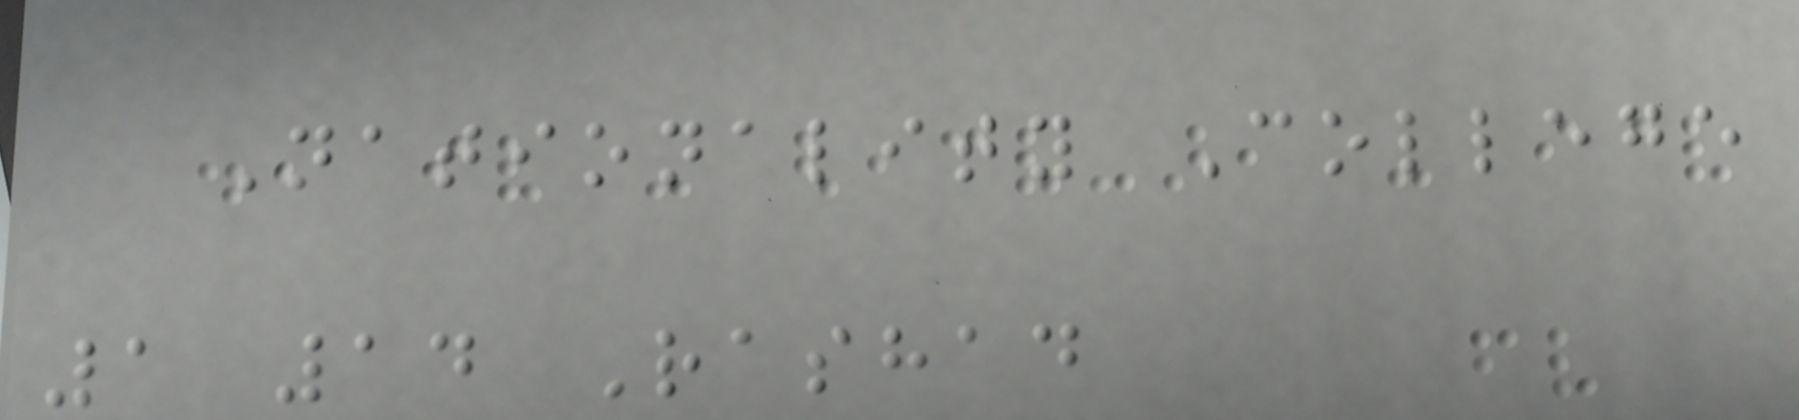Nationality College
1 14 Rashad
